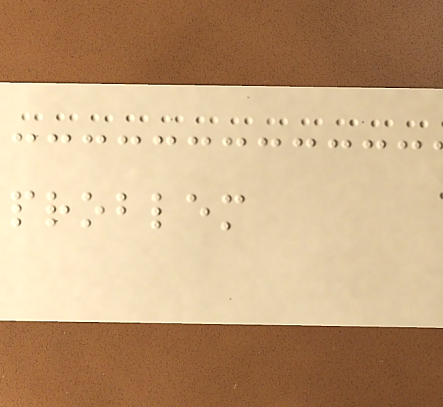problem
